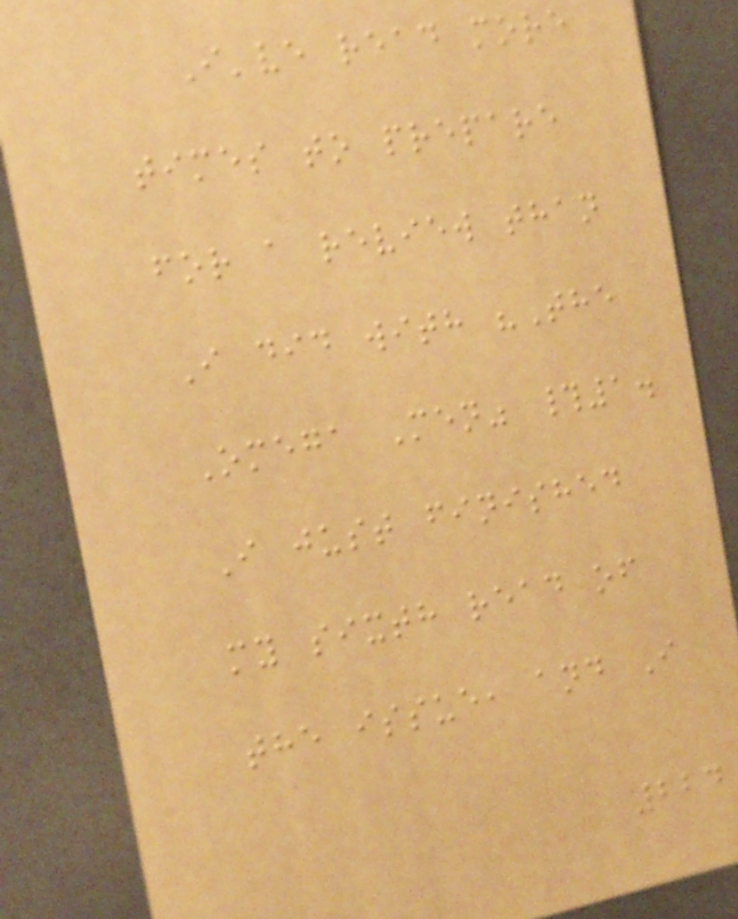I've read more
times to prepare
for a review than
I did with "The
Omega Men" #1.
I just finished
my sixth read of
the issue, and I
224
